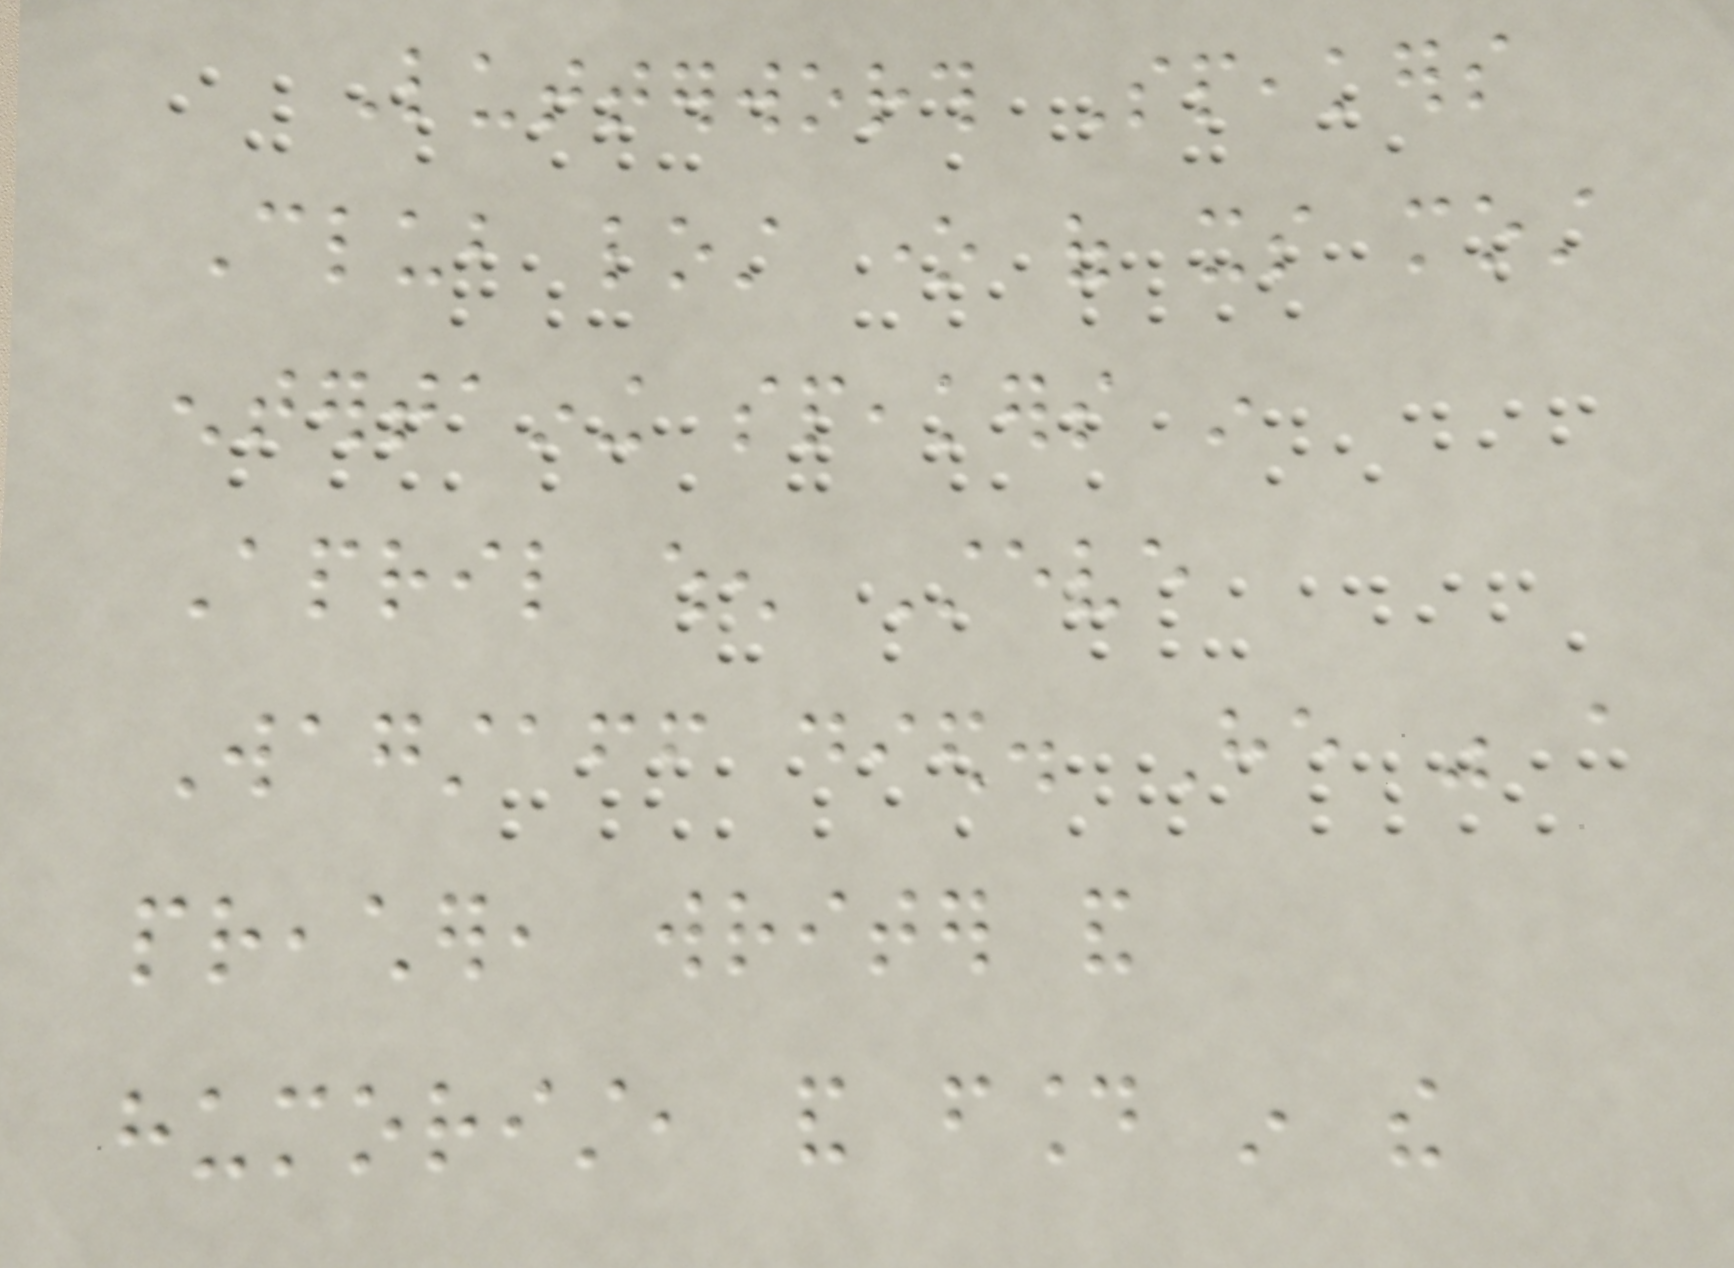Lutterworth Speakers
Club lost one of its most
entertaining speakers in
April when Steve
Wagstaff died. He was a
preacher, writer and
humorist, and found in the
